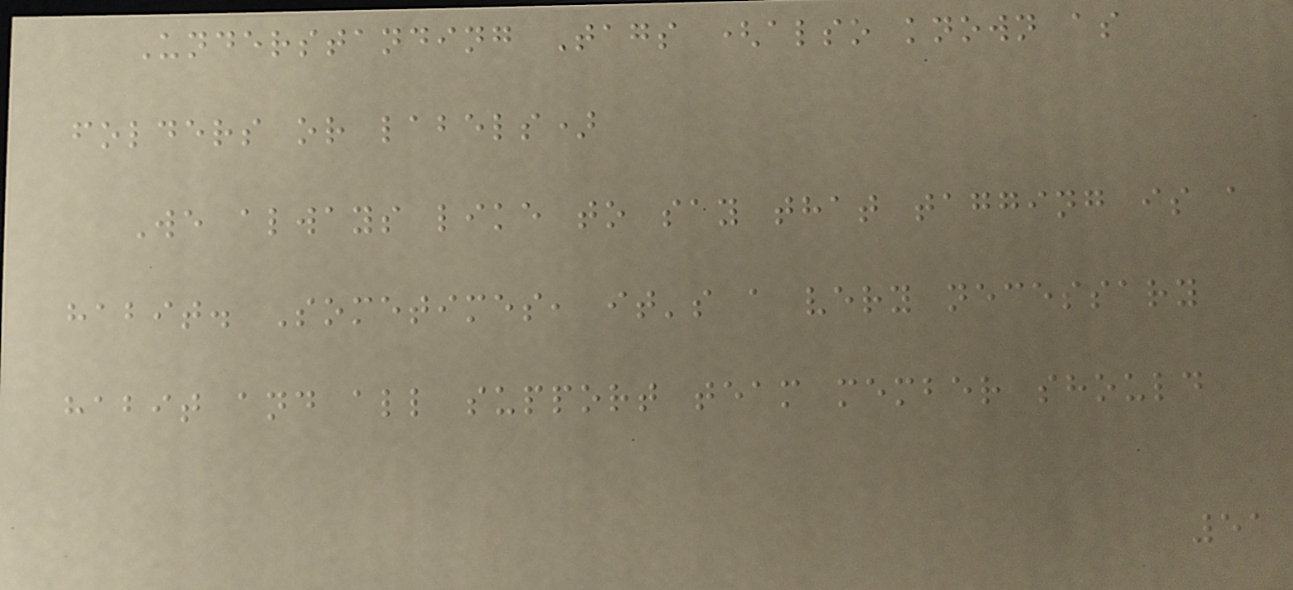Understanding Tags (also known as
folders or labels)
We always like to say that tagging is a
habit. Sometimes, it's a very necessary
habit and all support team member should
51
